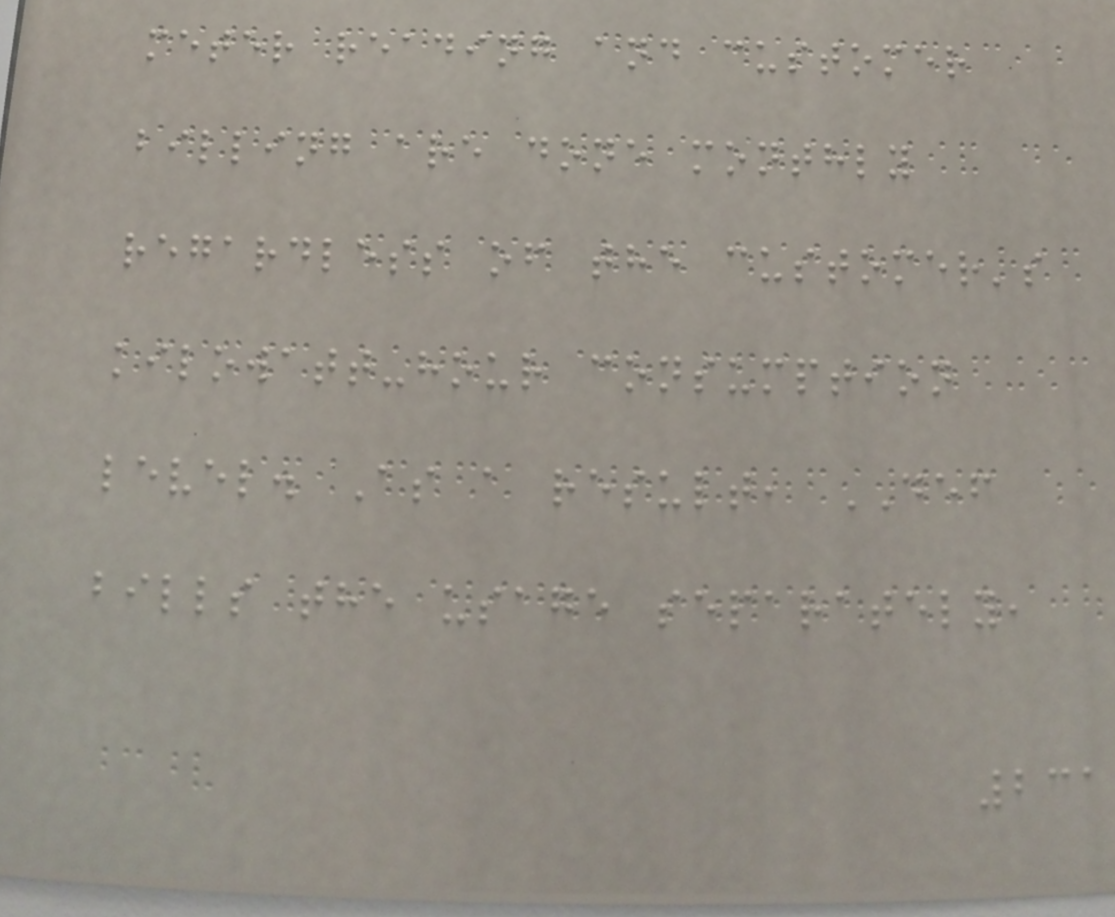meter reading and customer
billing are done monthly
regardless of the customer's
kilowatt-hour consumption
level. As a result, DEF
bills the usage separately,
231
